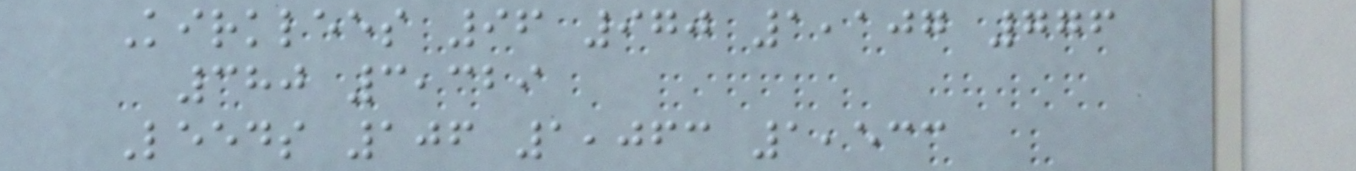Kirklees 96 970 1,107 776
380 3,329
Leeds 106 1,063 1,533
